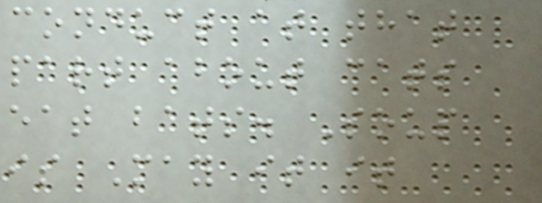conduct at that
part about cats
eat bats. Soup
is May it it
